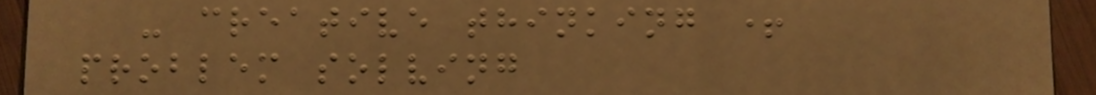- creative thinking +
problem solving
